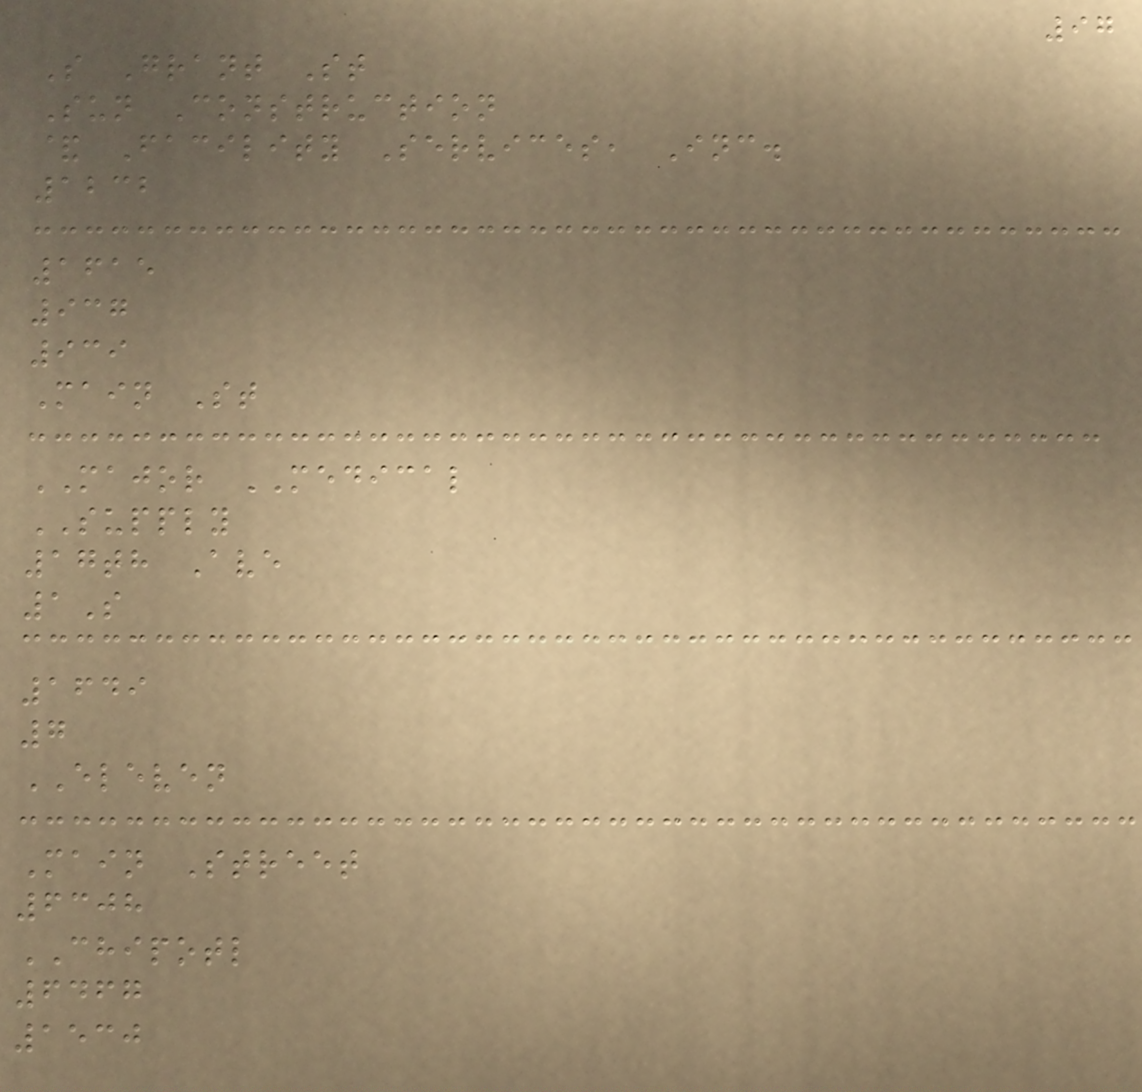97
S Grant St
Sun Construction
& Facility Services, Inc.
1232
1615
937
939
Main St
MAJOR MEDICAL
SUPPLY
17th Ave
1S
1649
7
ELEVEN
Main Street
6308
CHIPOTL
6467
1530
